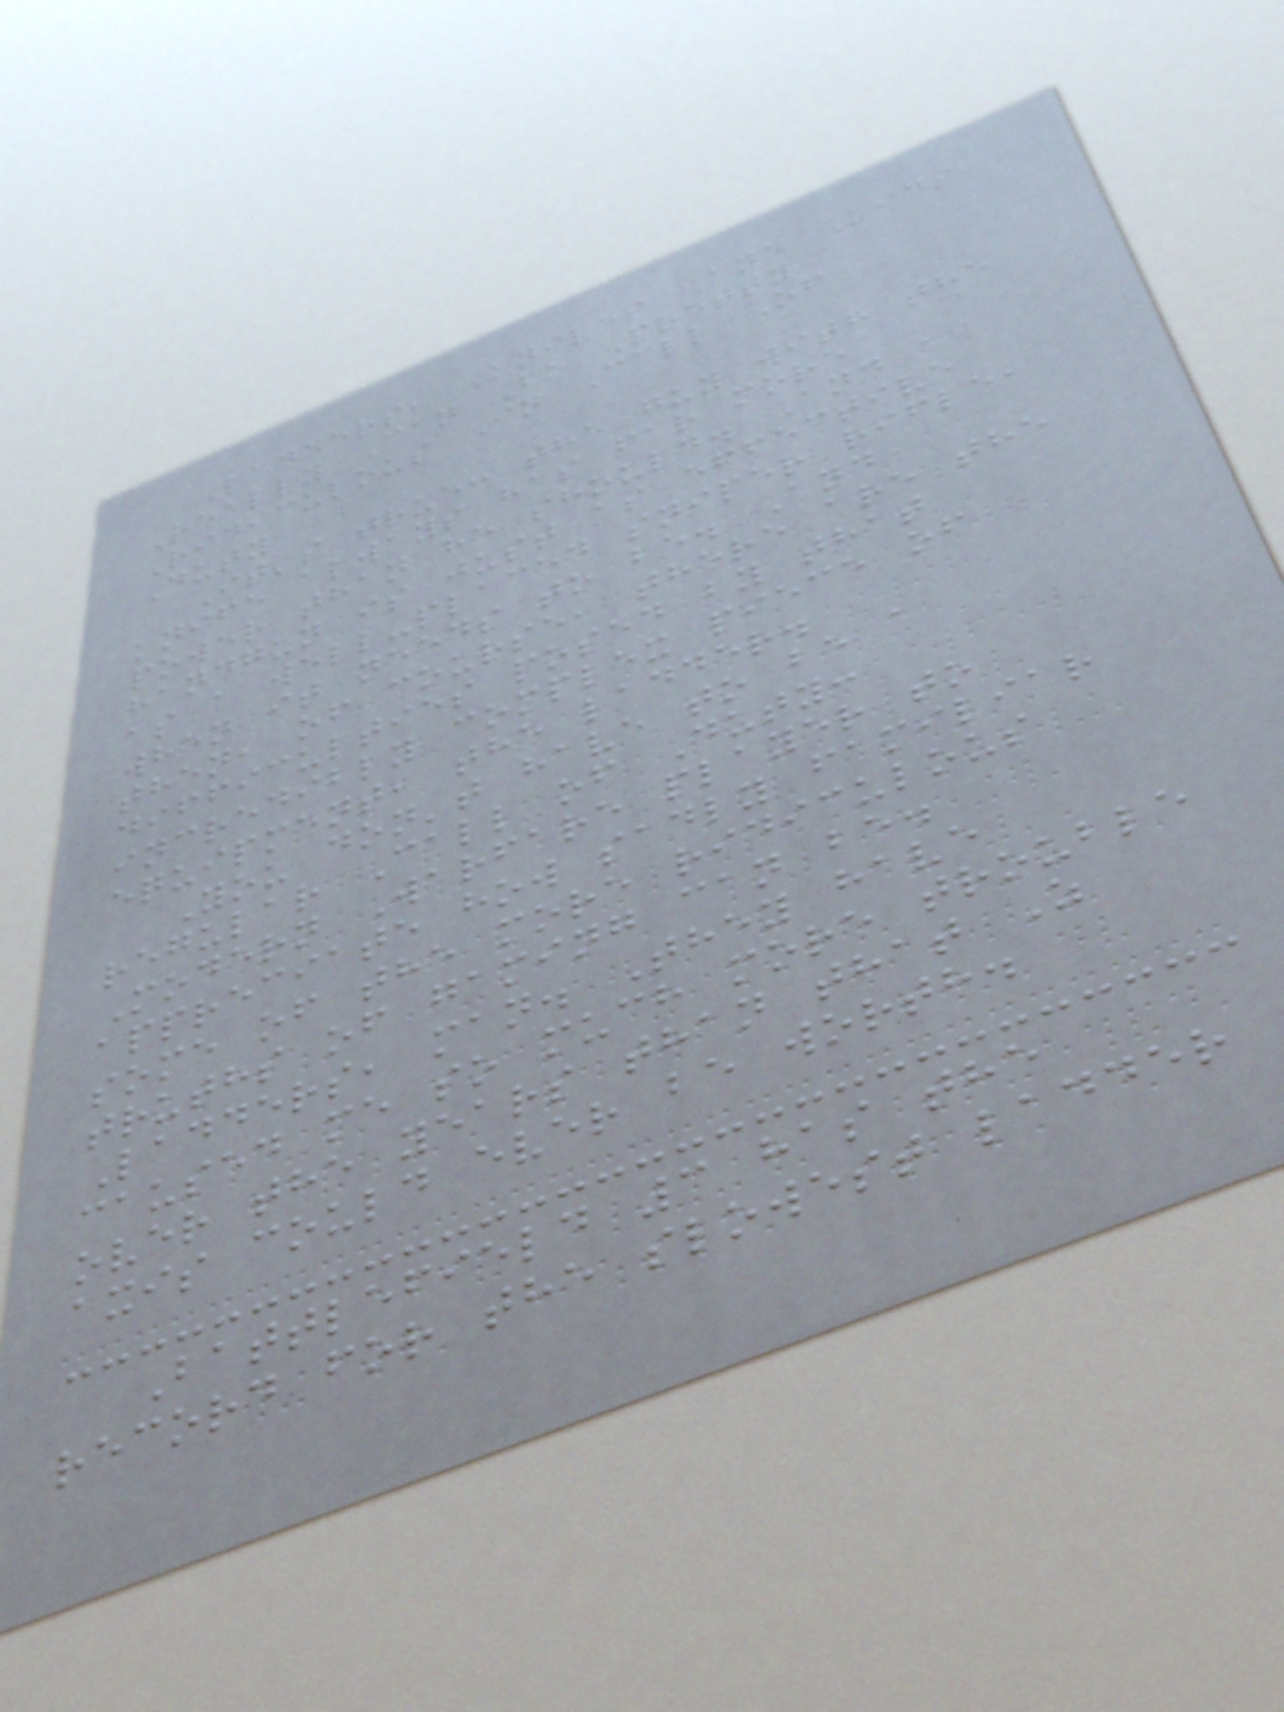Ladders, Knives And Kids
Really Can Be Pretty
Ridiculous In Call Of
Duty
It's true: the guy with the
knife always has far more
power than he should. And a
handgun is just as effective
as a well-placed sniper rifle,
when it needs to be. And
then, of course, there are the
difficulties posed by that
incredibly complex piece of
equipment, the ladder.
You don't have to be a
regular Call of Duty:
Modern Warfare player to
appreciate how sadly familiar
some of the more ridiculous
truths of gaming can be.
Ladders, man. They have
caused me so much more trouble
over the years than that Z
axis could ever be worth.
Battlefield 3 has the
record for the slowest ladder
